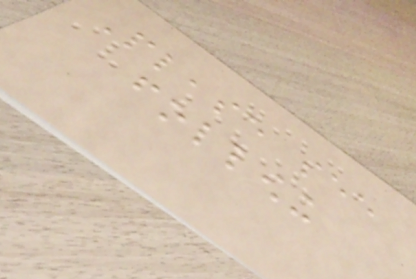Please see
following
